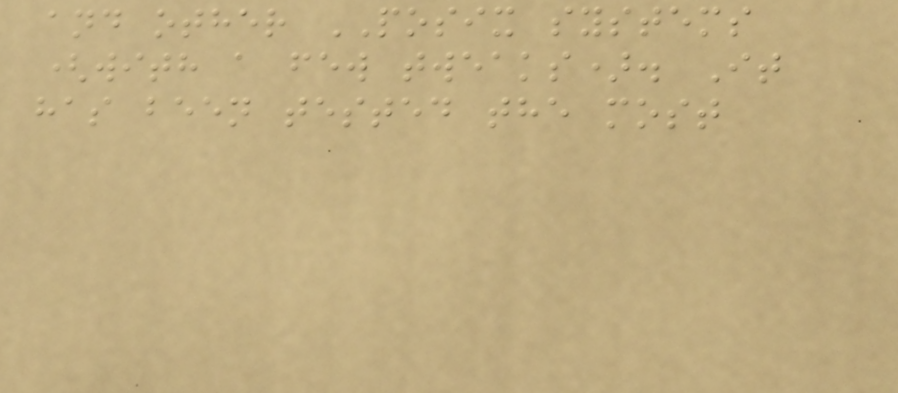and other POSIX systems
(with a few tweaks). It
has been tested the most
